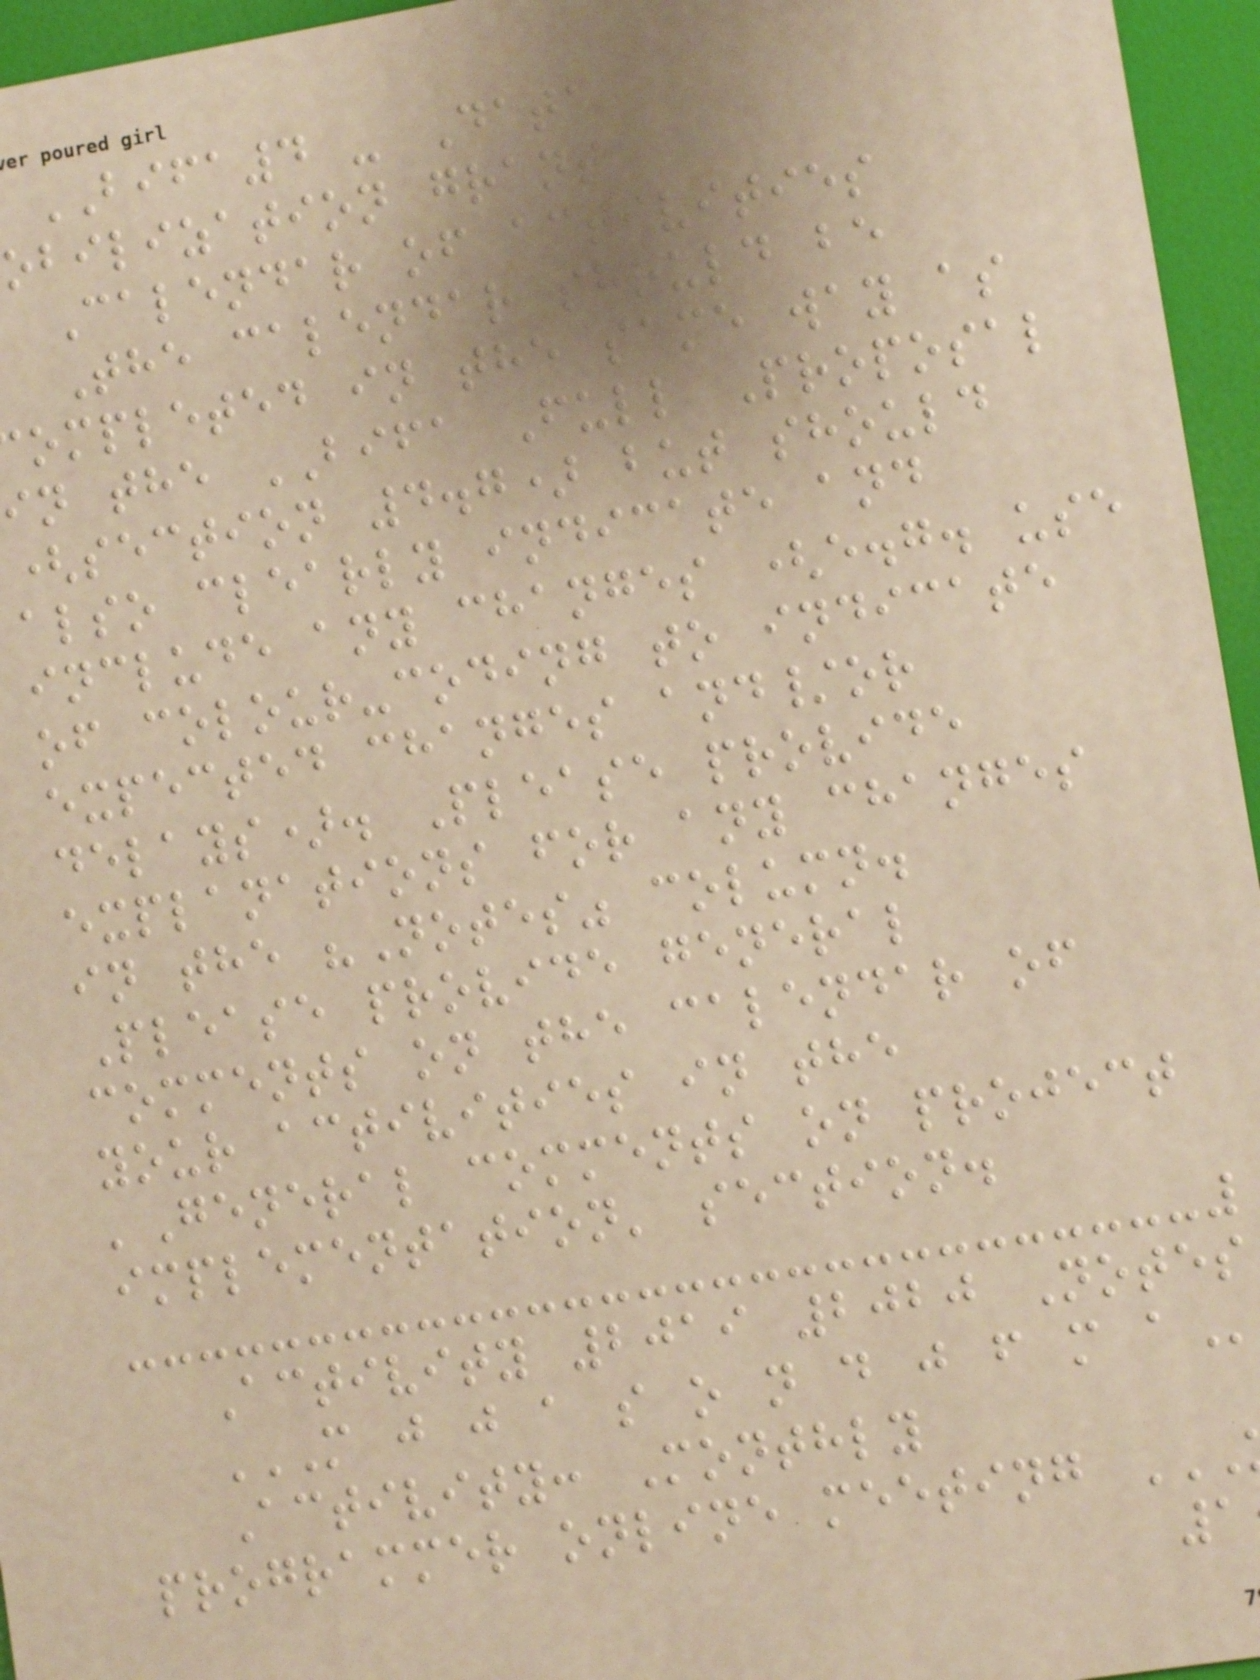BIFA4 - Data
obilization grant
Calendar of activities
The calendar should be
ompleted in the same way as
in the BIFA Full Proposal
(section 4.7) but should
also clearly indicate and
include any changes (e.g. use
of colour-coding to indicate
expected changes and/or
delays). Please provide
explanations for any changes
in the "Notes" column.
Please provide general
comments on the calendar of
your activities in the
'General comments on project
implementation' section.
Activity 2019 2020 Notes
M J J A S O N D J F M A
Activity: Monthly
programmer online meeting
